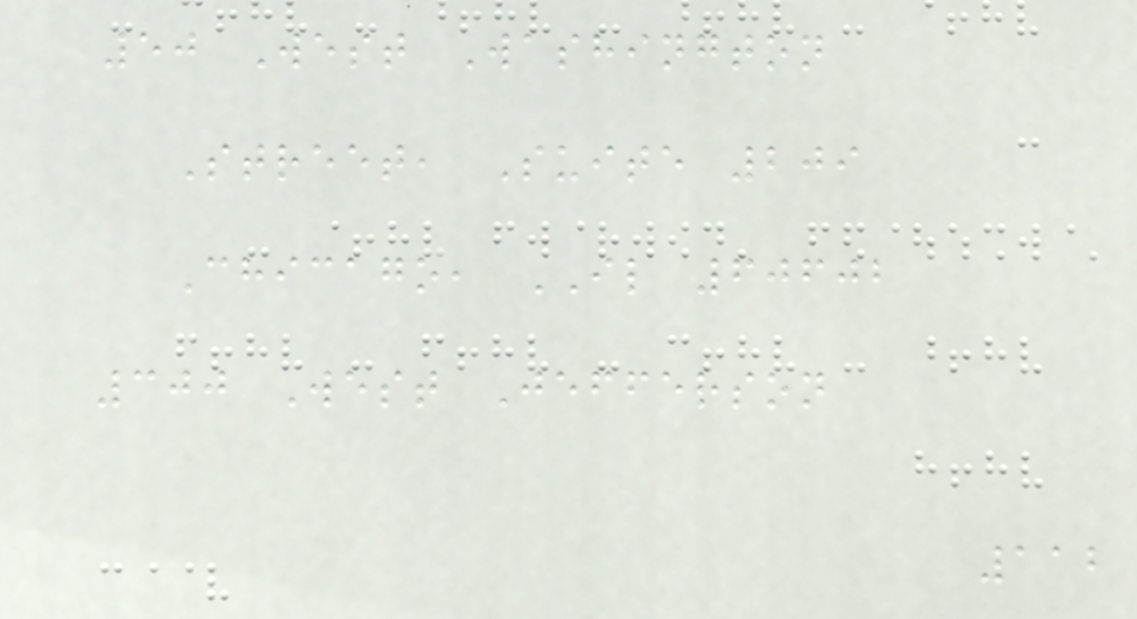50 West Washington
Street, Suite 209
Chicago, IL 60602
300 West Jefferson
112
